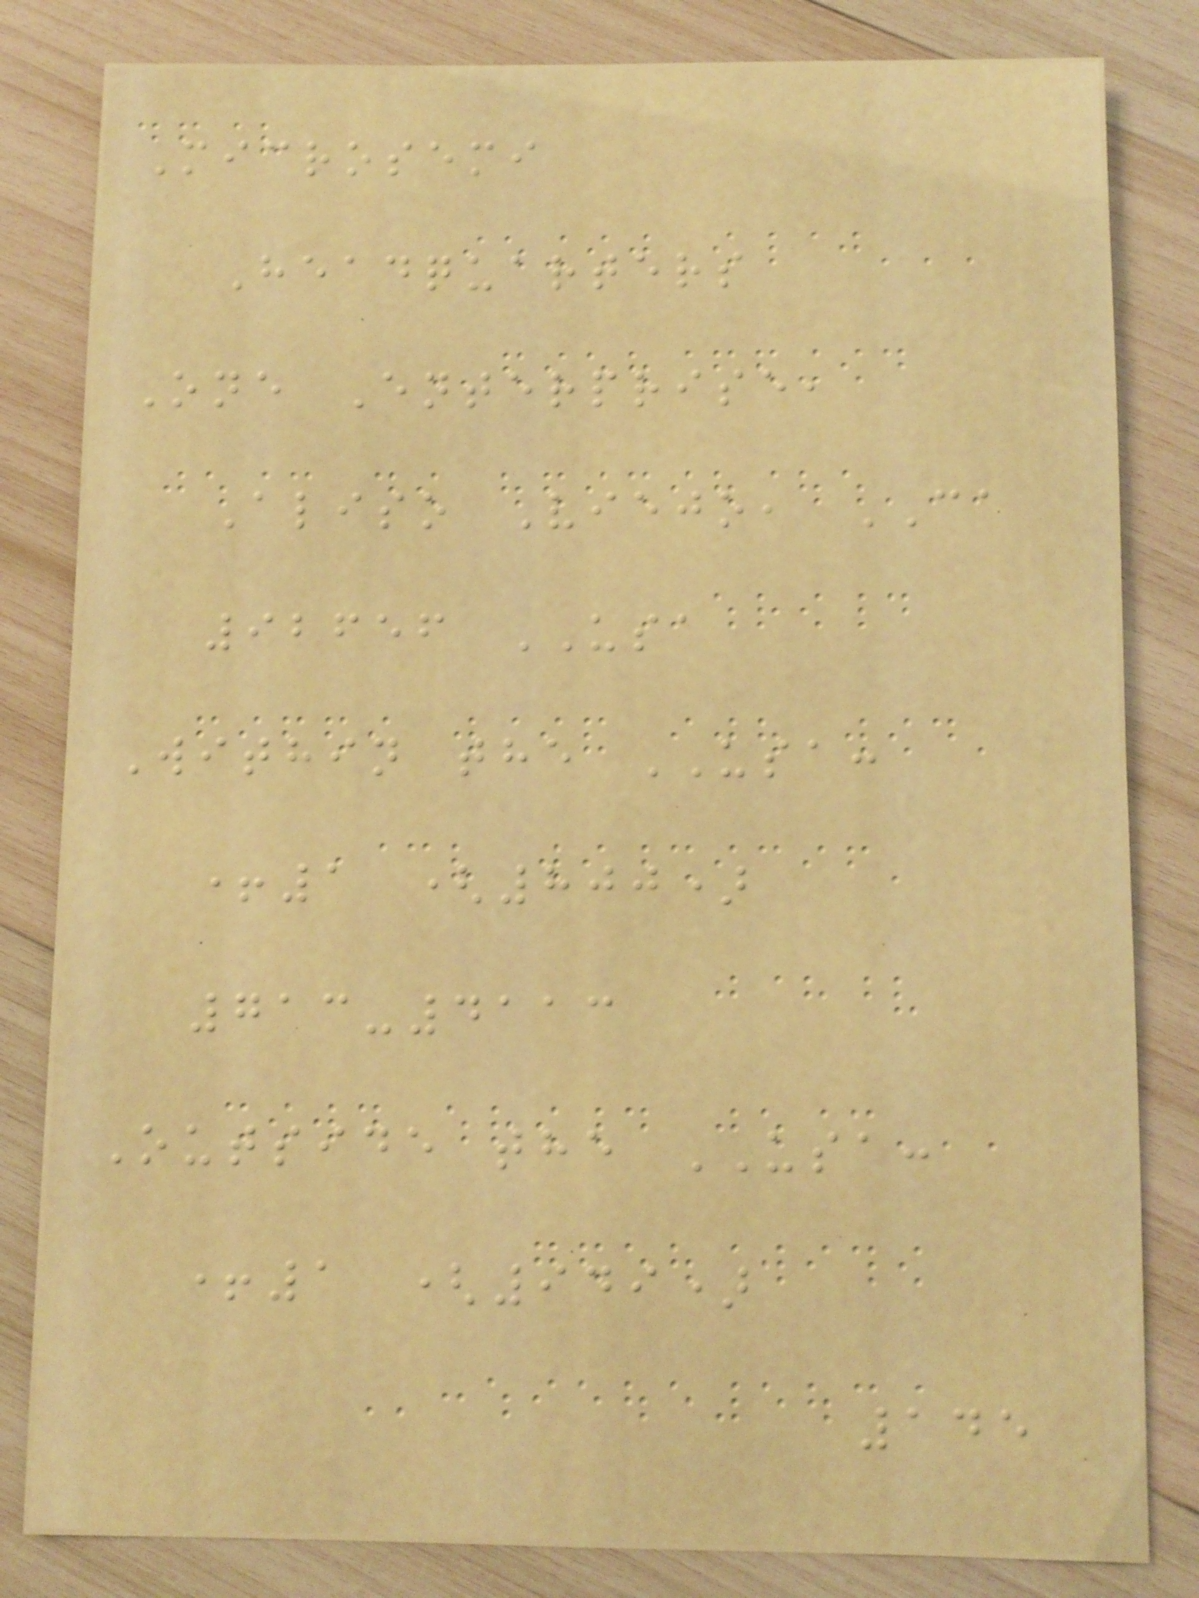Microsemi
Headquarters
One Enterprise,
Aliso Viejo, CA
92656 USA
Within the USA:
+1 (800)
713-4113
Outside the USA:
+1 (949)
145
